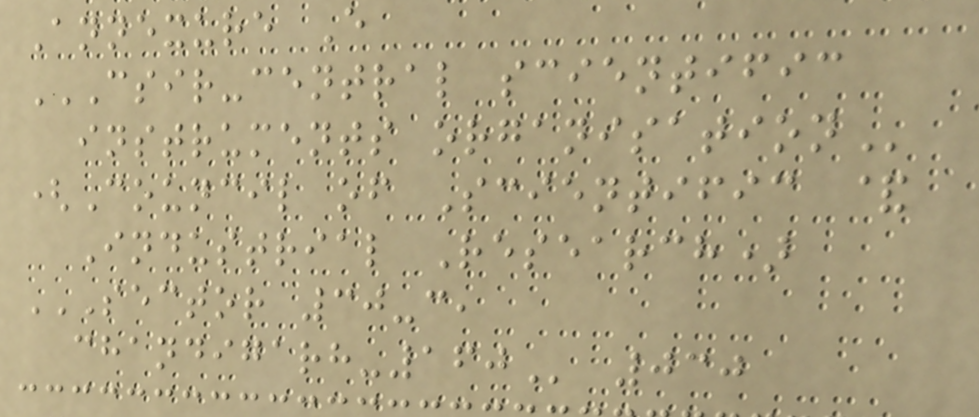Annexure E
CSIR-CENTRAL SCIENTIFIC
INSTRUMENTS ORGANISATION
(Council of Scientific &
Industrial Research)
SECTOR 30-C,
CHANDIGARH-160 030
